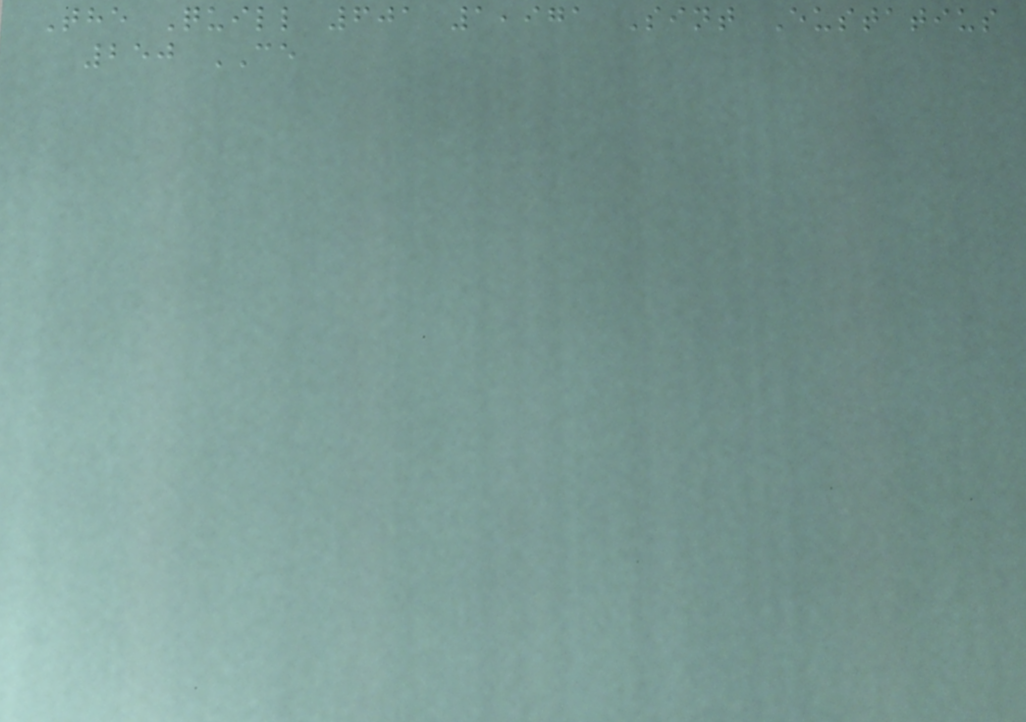The Quill 601 1,971 Sint Eustatius
250 CE
